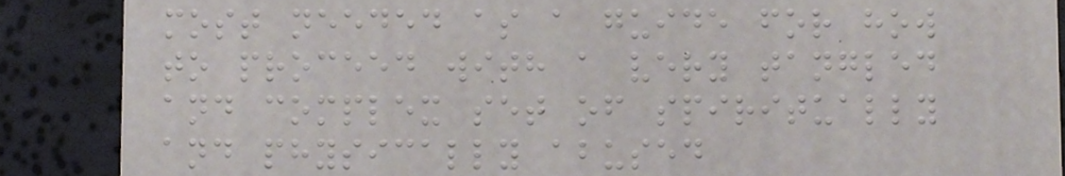most needed as a guide for how
to proceed with a very tangled
and complex set of spiritually
and physically abused
